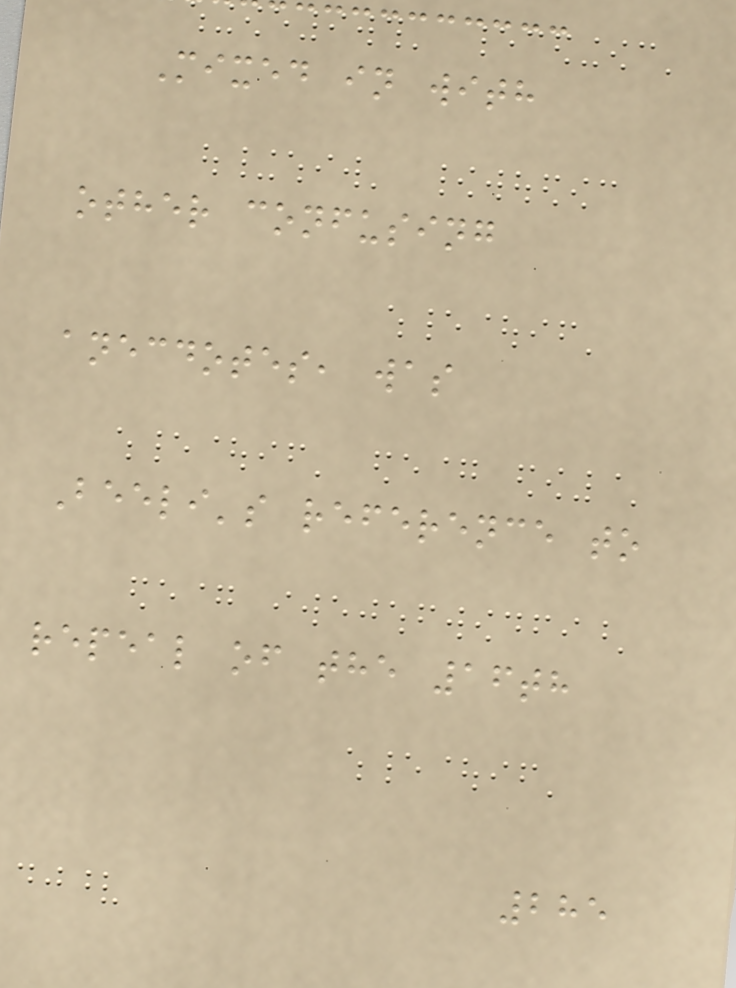Mixed in with
other confusing
anecdotes, was
Beeli's reference to
repeal of the 16th
285
